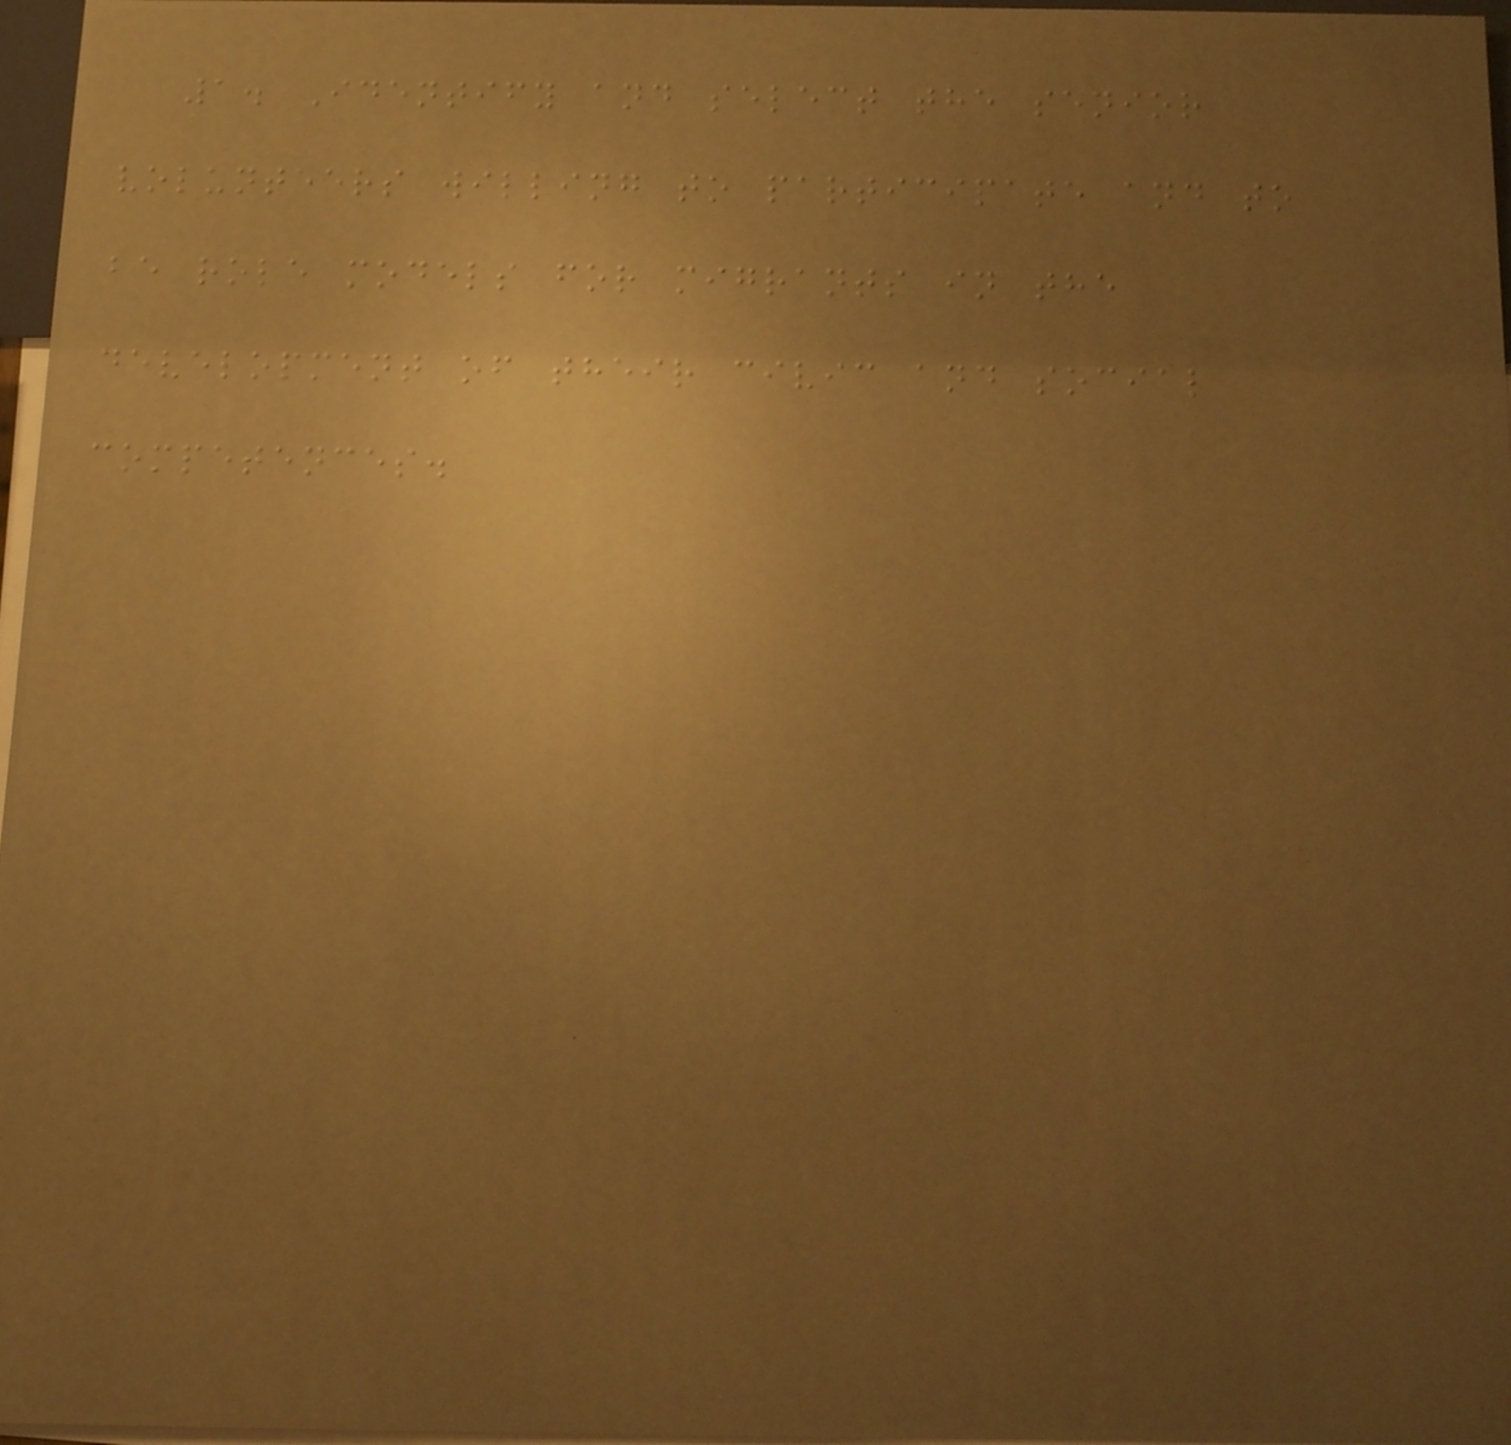1. Identify and select the senior
volunteers willing to participate and to
be role models for migrants in the
development of their civic and social
competences.
